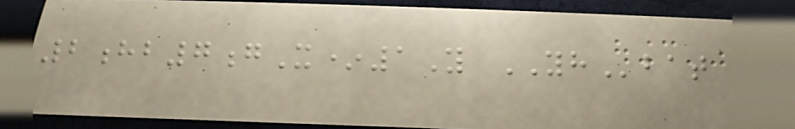2hb7gX*1Y YHbat
